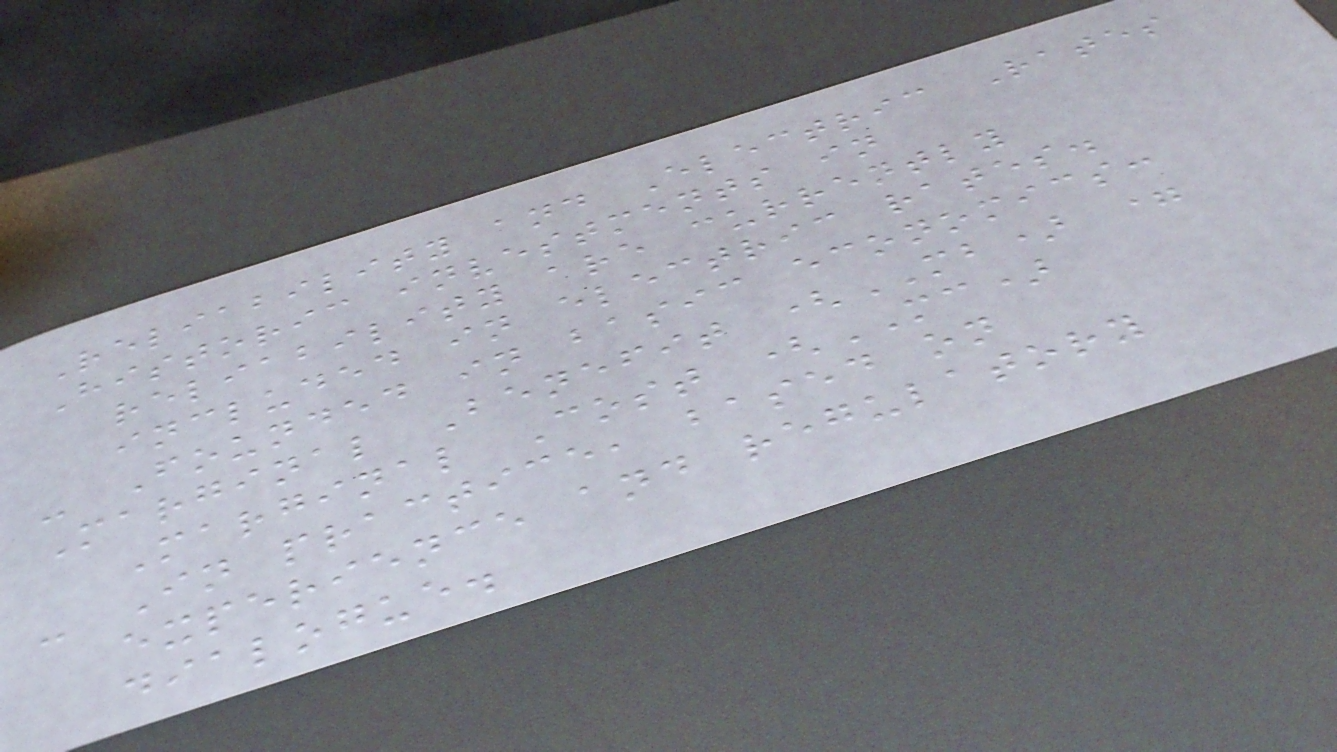Reliability and Electric Rates
Historic investments in
reliability are currently
included in electric rates.
- Founded in basic economics:
Marginal Benefit (MB) =
Marginal Cost (MC)
- In practice, based on
experience and regulatory
dialogue.
